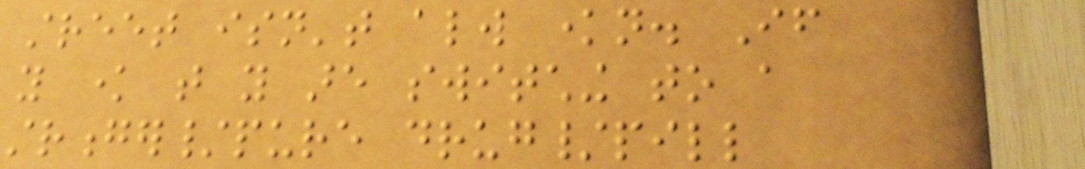street isn't always known. If
you know that you are switching to a
stronger/pure drug/pill
